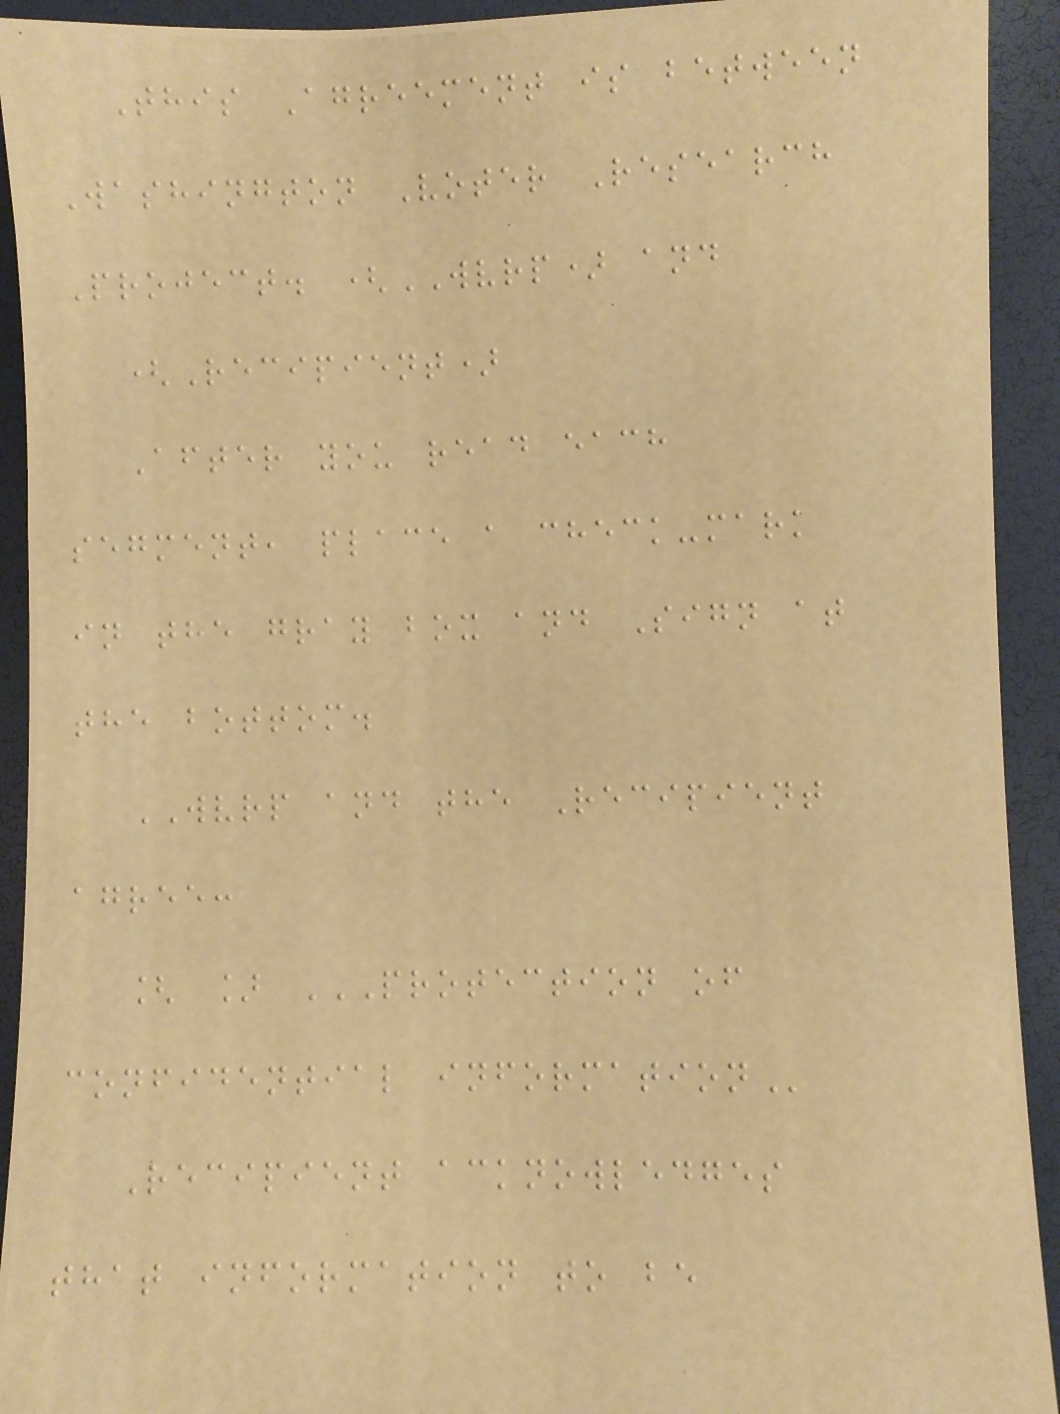This Agreement is between
Washington Voter Research
Project. (WVRP) and
(Recipient)
After you read each
segment, place a check-mark
in the gray box and Sign at
the bottom.
WVRP and the Recipient
agree:
[ ] PROTECTION OF
CONFIDENTIAL INFORMATION
Recipient acknowledges
that information to be
